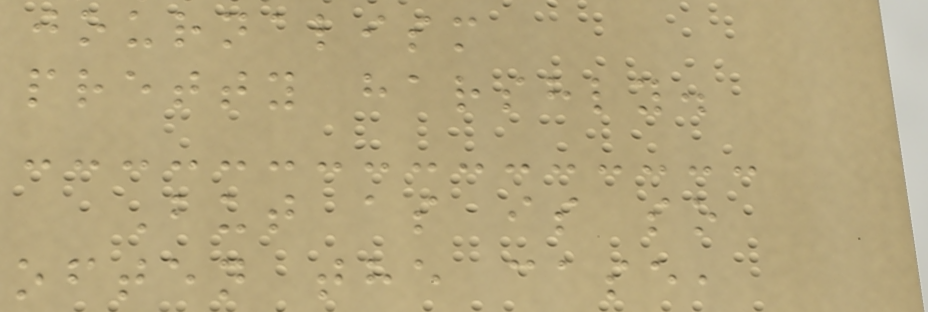journalism
pretty harshly.
But as is so
often the case,
